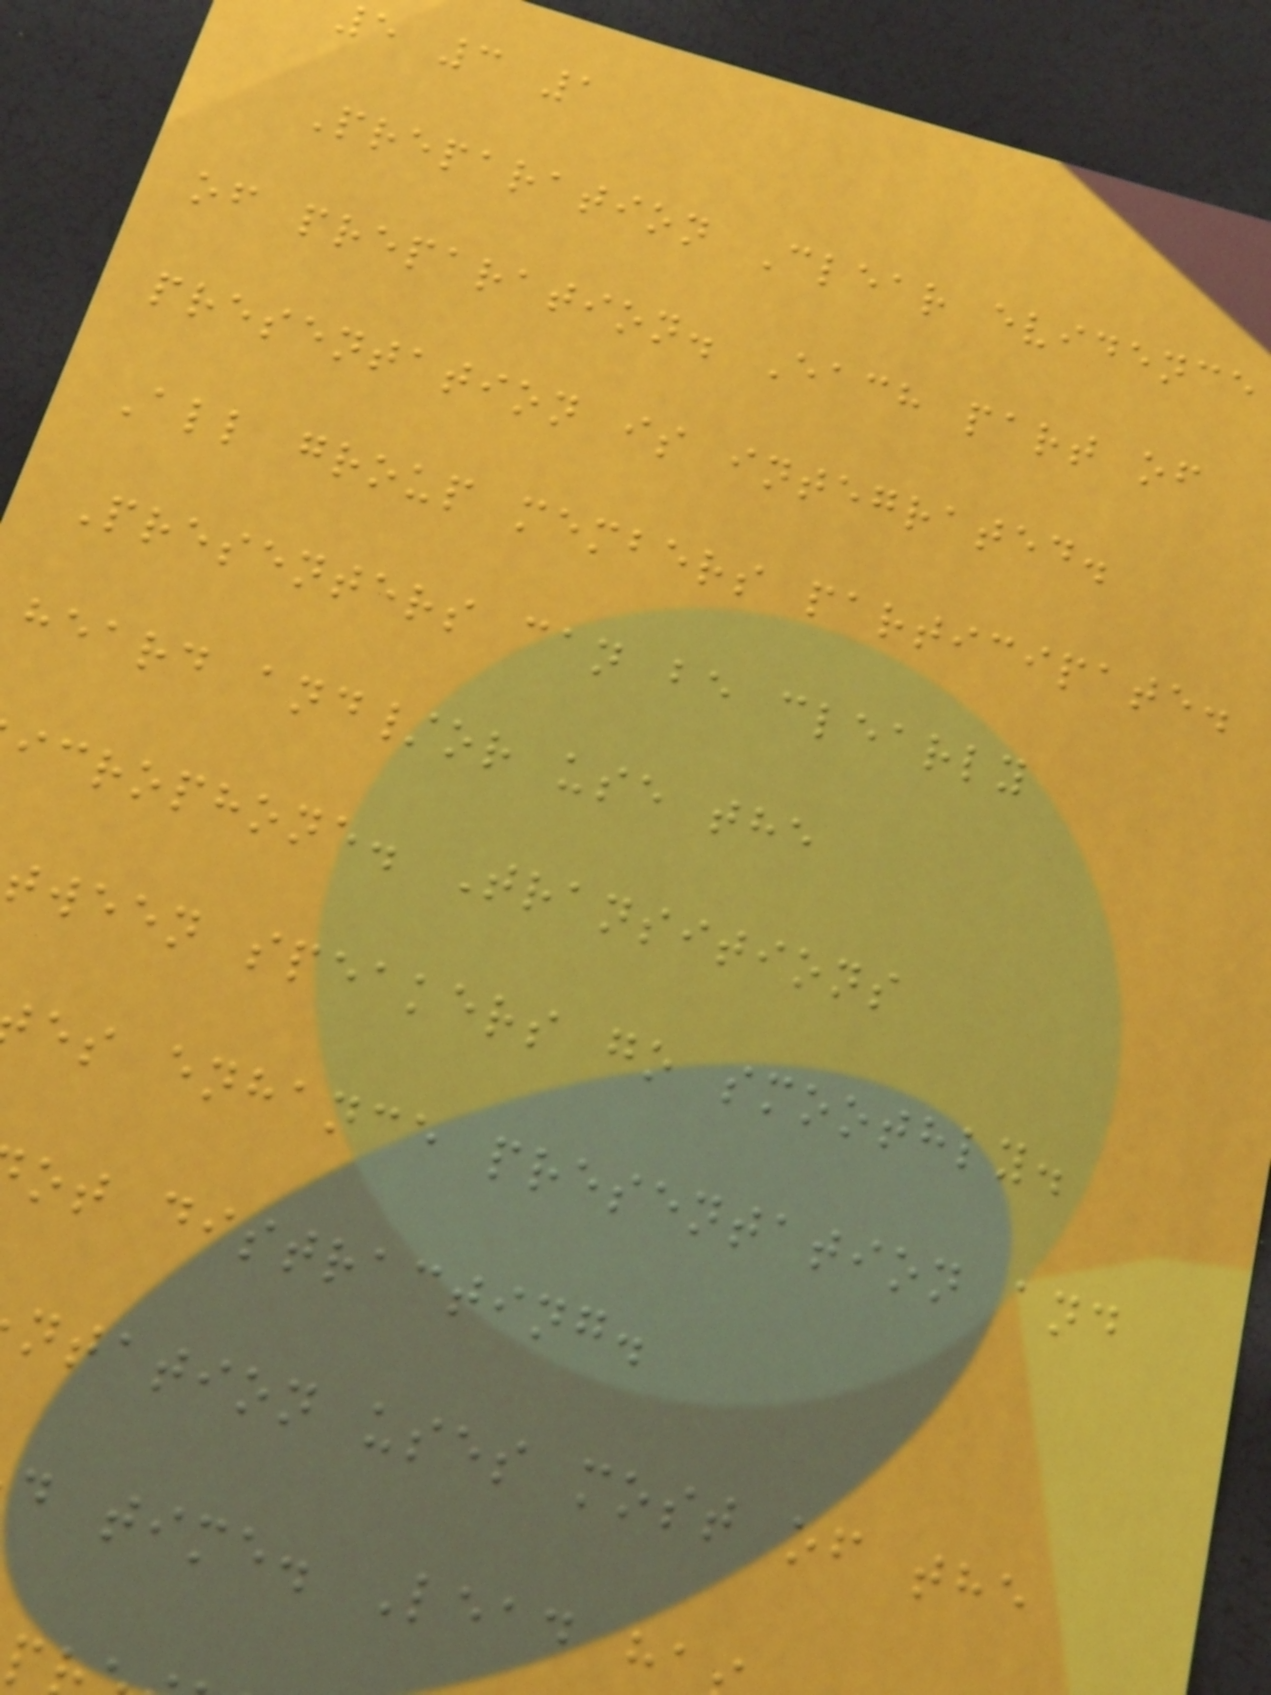5 3 1
Preparation Clear evidence
of preparation. Each part of
presentation is integrated.
All group members participate.
Presenters can be clearly
heard and/or use the
icrophone. Transitions
tween speakers go smoothly.
es enhance presentation and
ot distracting.
ntation uses most of the
d time. Lead h
